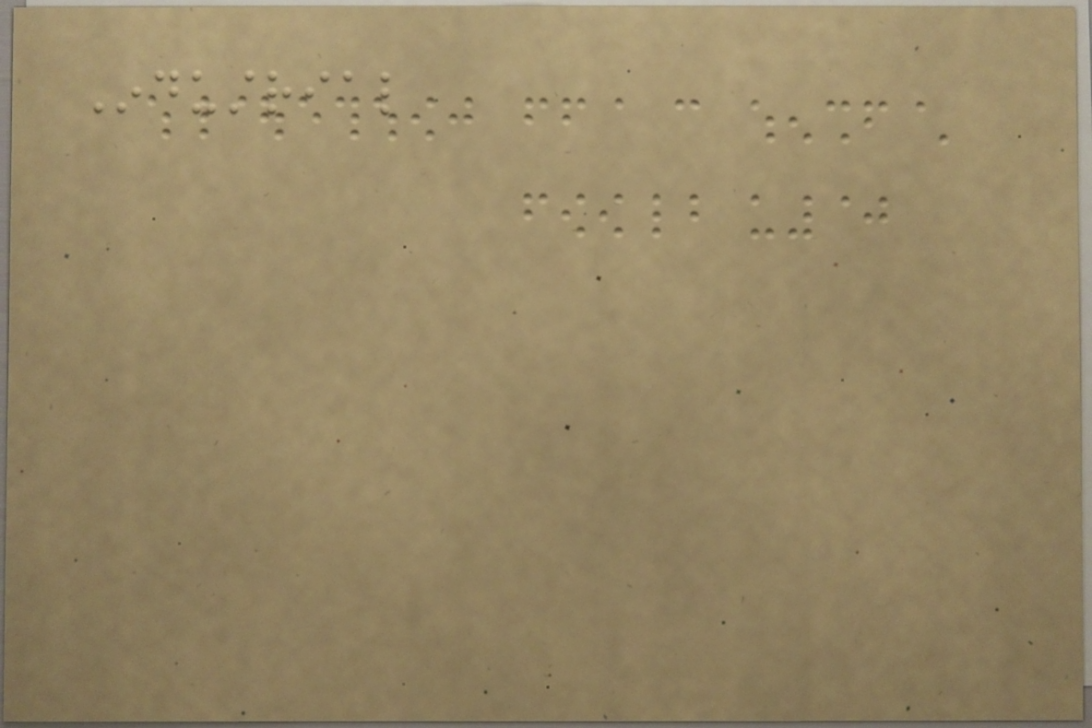Industrial
